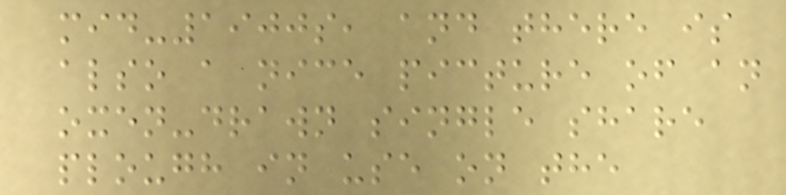mid-1900s, and there is
also a nice picture of an
oxen-drawn single share
plough in use on the
